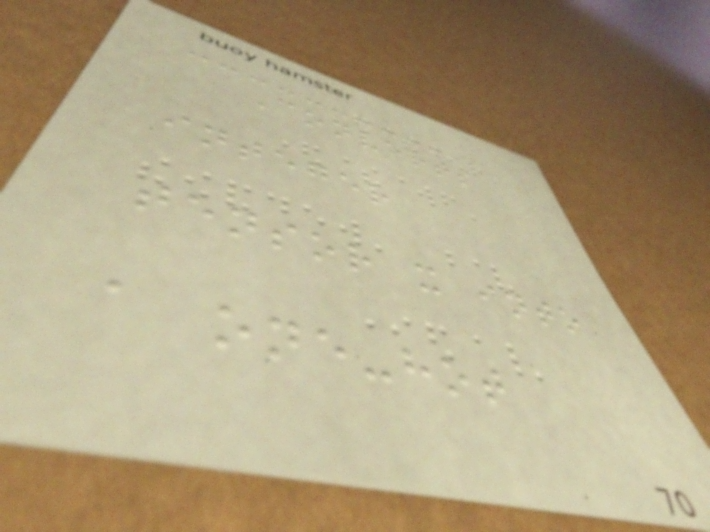Converts
integer
tensor x into
a one-hot
